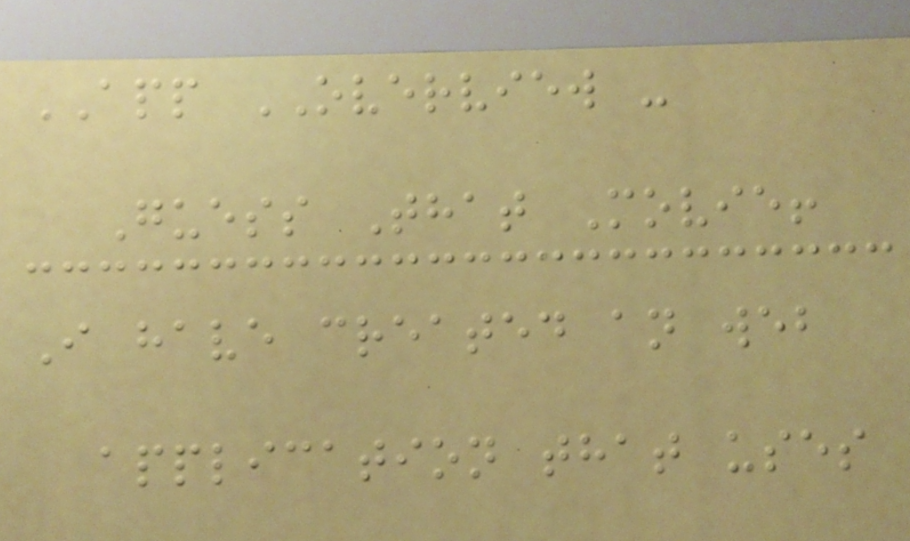APP OVERVIEW -
Guess That Movie!
I have created an web
application that uses
